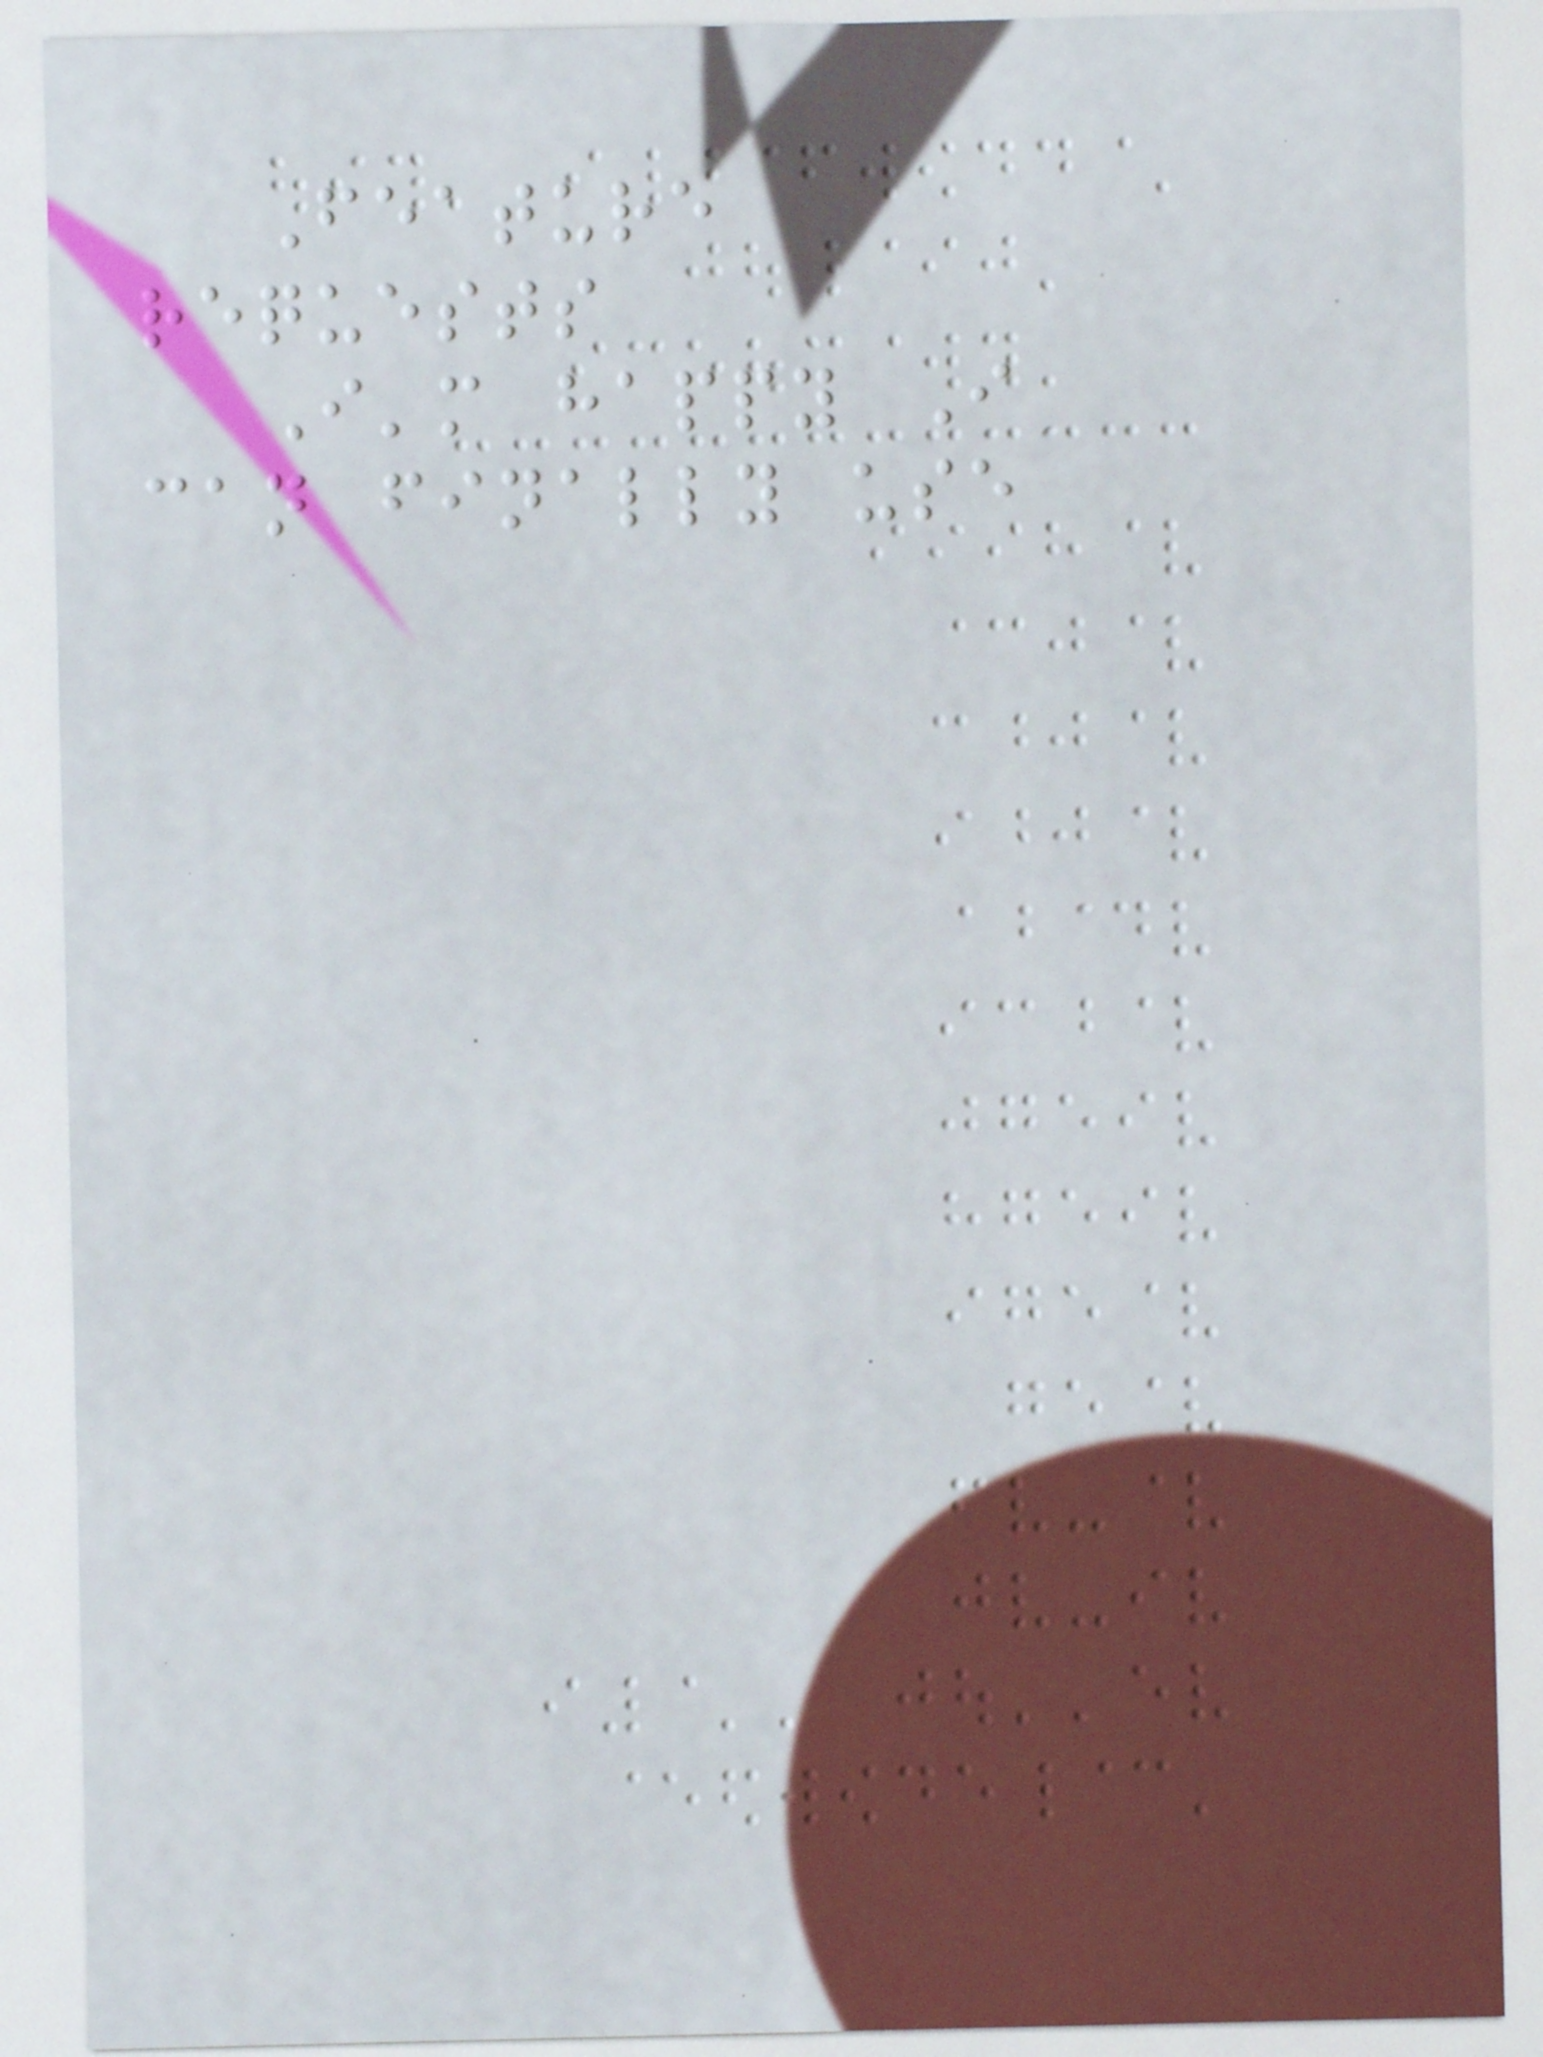Feature
requests
I'm happy I
can finally use
